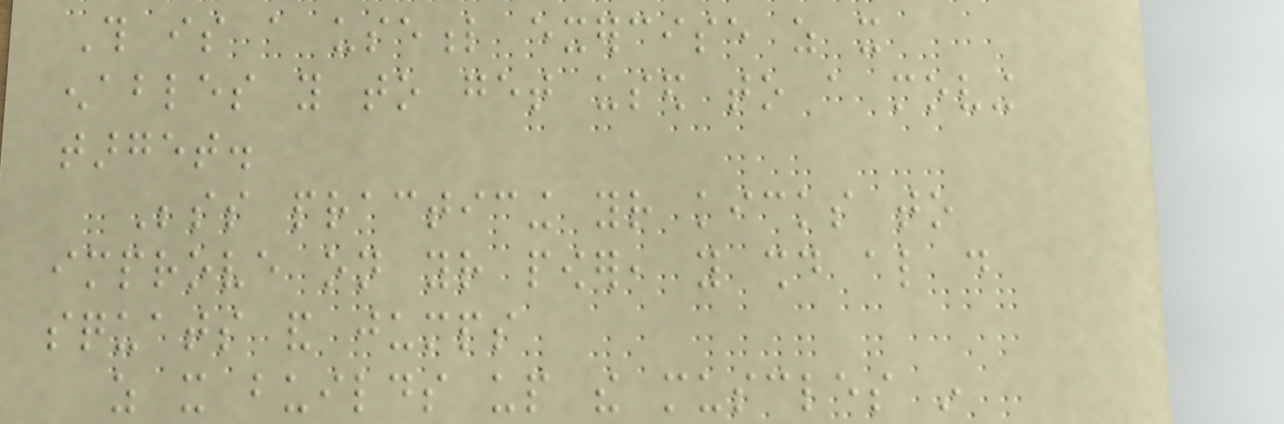This is a useful exercise as it
enables you to get used to a moving
target.
Besides practicing your kicks to
improve on your power, you should also do
squats and jumps
as it builds up the muscles in
